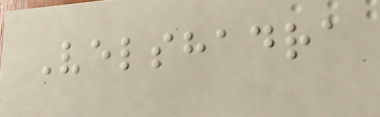Velshadra
